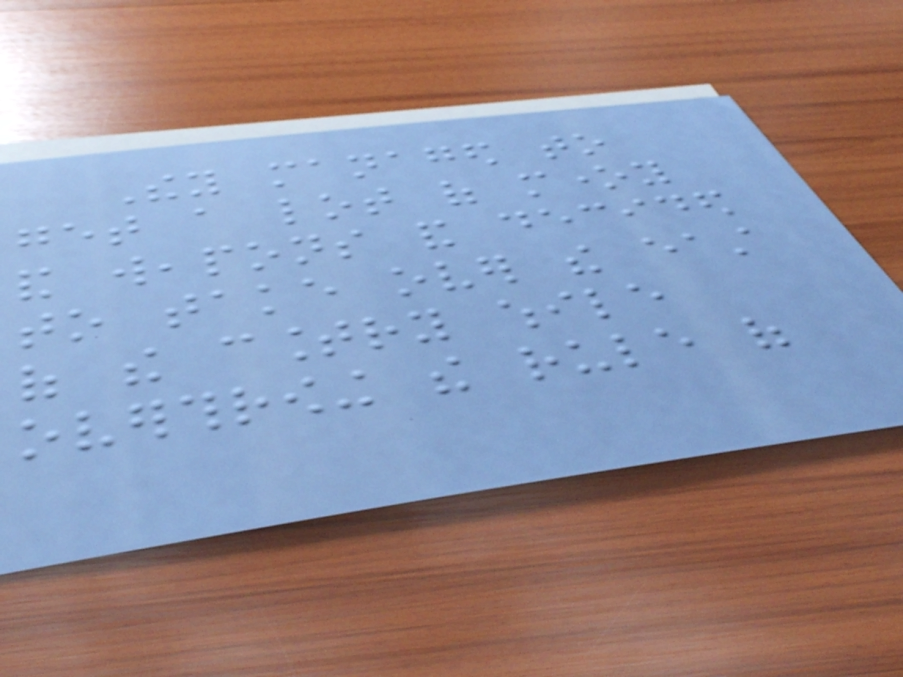They managed to
get a lot of money
and weapons and decided
to take over the east
of the country while
overthrowing the rule of
